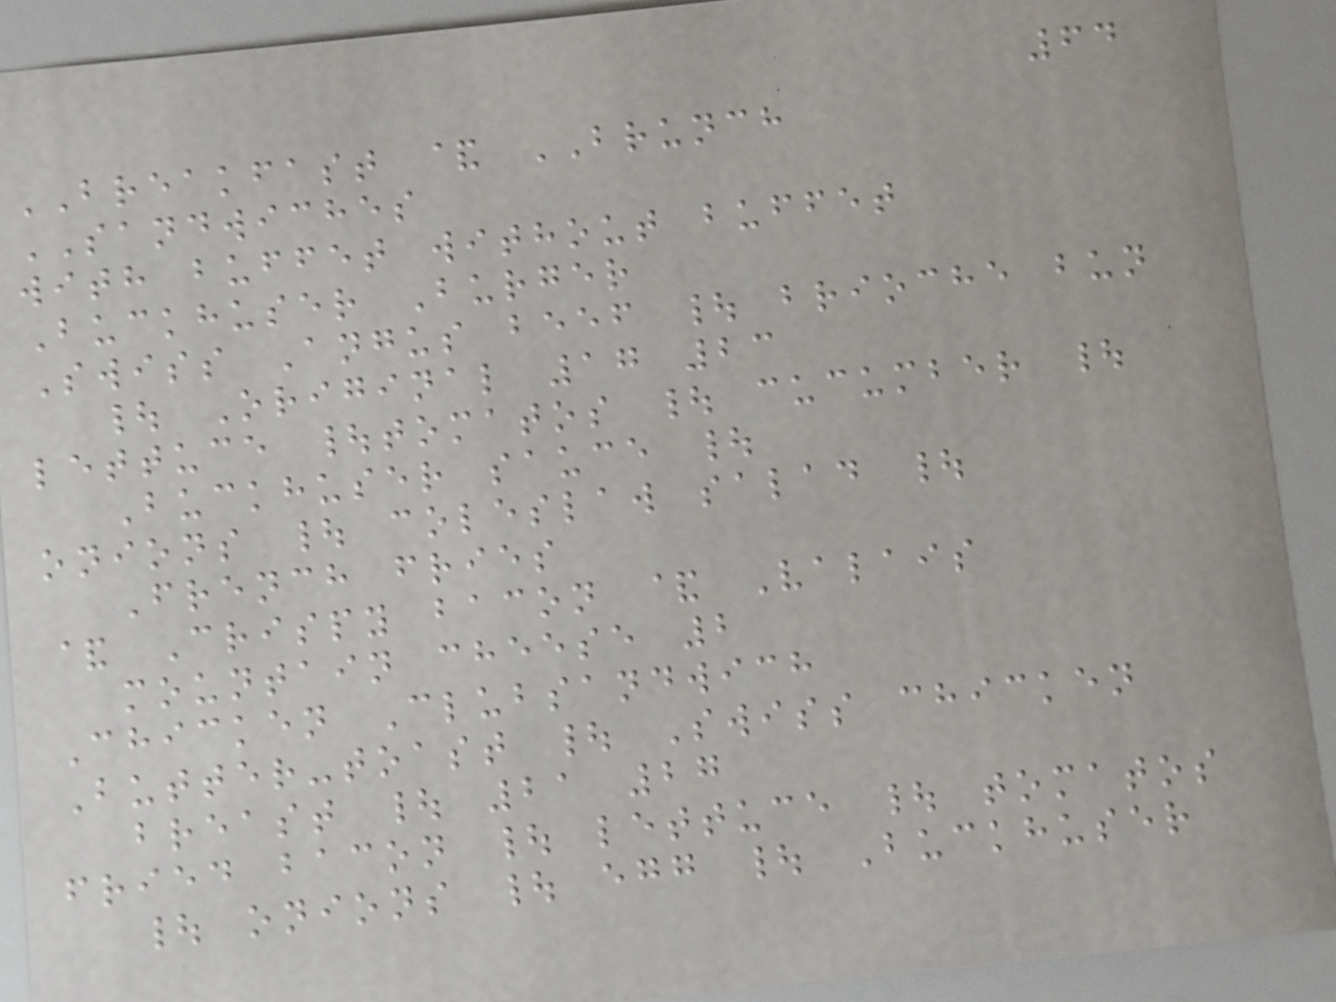64
BREAKFAST & BRUNCH
SANDWICHES
with buffet without buffet
Buckhuser Burger
Swiss Angus beef | brioche bun
| Original 17 23
lettuce |tomatos | cucumber |
Buckhuser sauce |
onions | coleslaw salad |
French fries
& Crispy bacon & Valais
mountain cheese 2
Chicken Clubsandwich
Butter-toast | Swiss chicken
breast | 21 27
fried bacon | lettuce | tomatos
| onions | egg | Buckhuser
